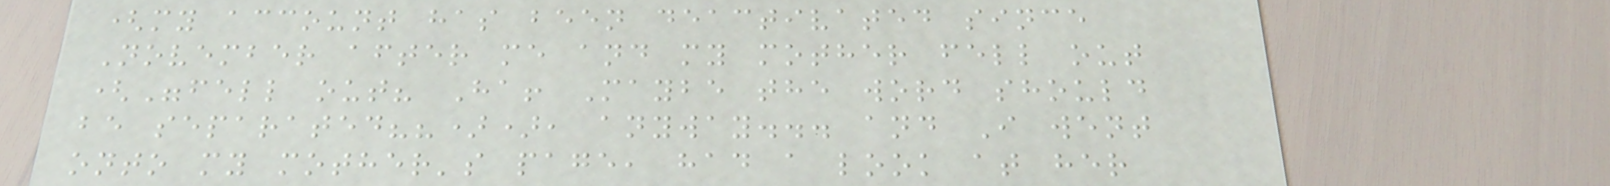(my account has been deactivated since
November after me and my mother fell out
("fell out? Ha! Maybe the word should
be separated??)), anyway... and I went
onto my mother's page, had a look at her
